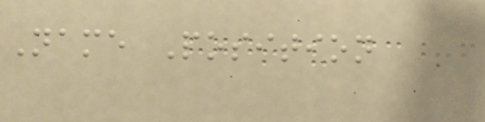Name Position
